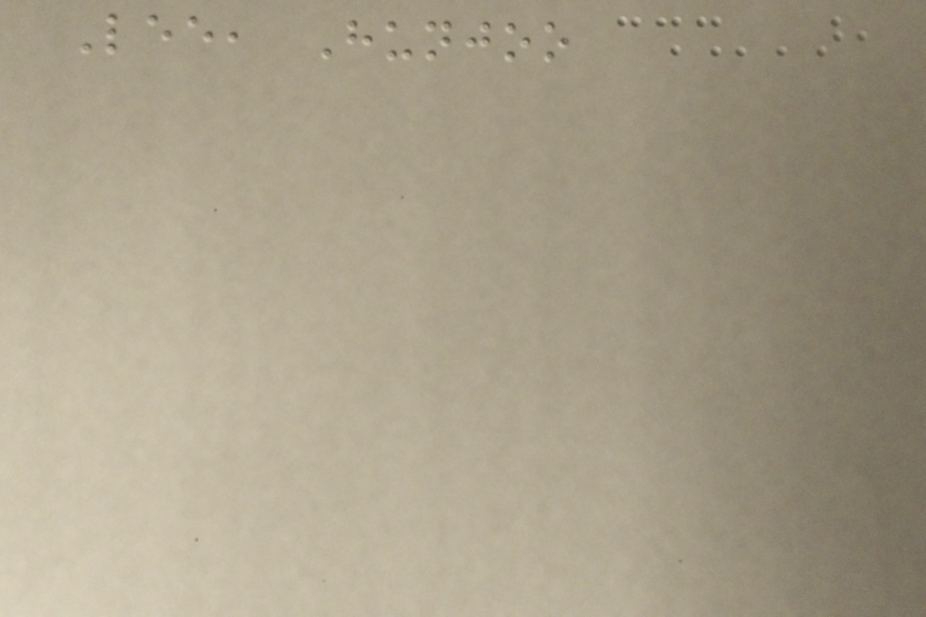Lee, Hunjoo
